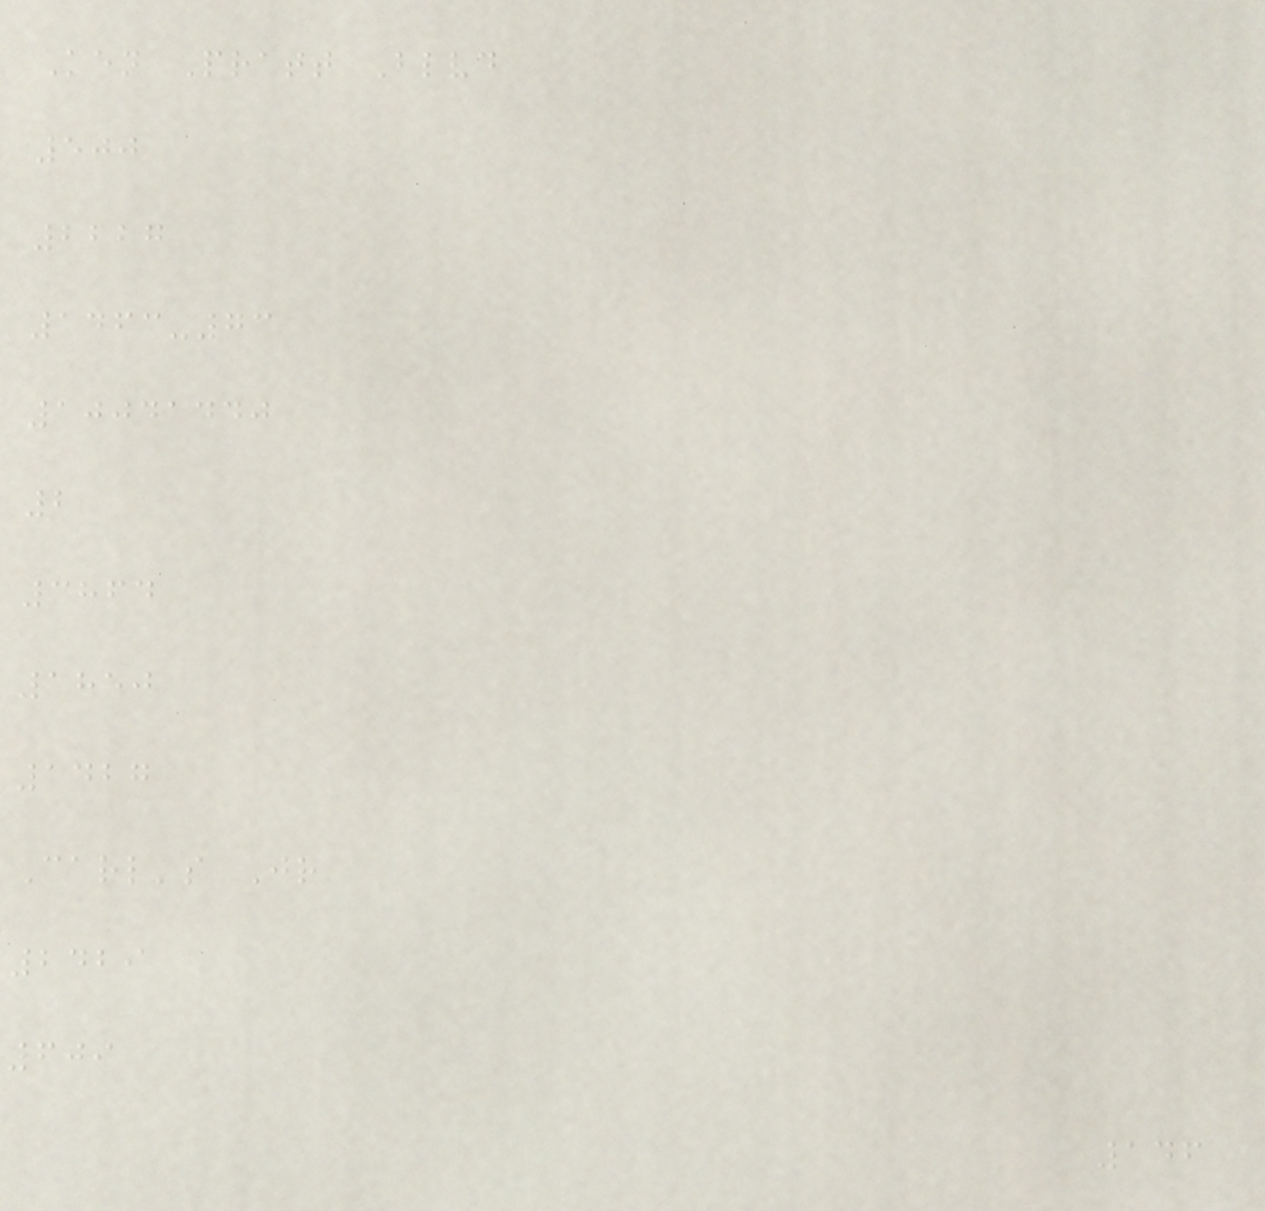Ken Pratt Blvd
500
2227
1463-73
10041440
2
3864
1850
1427
Carl's Jr
2429
609
146
